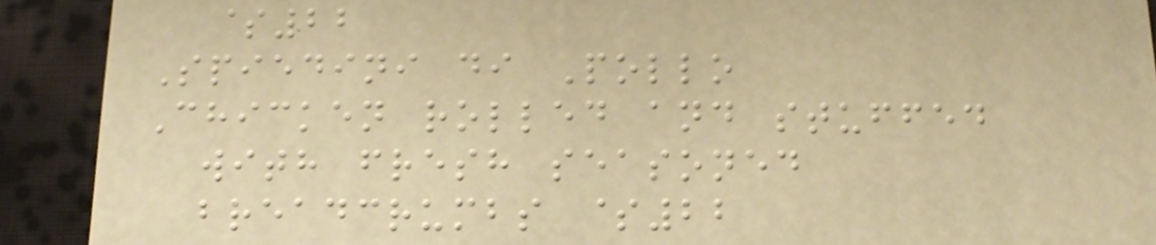$22
Spiedini di Pollo
Chicken rolled and stuffed
with fresh seasoned
breadcrumbs $22
